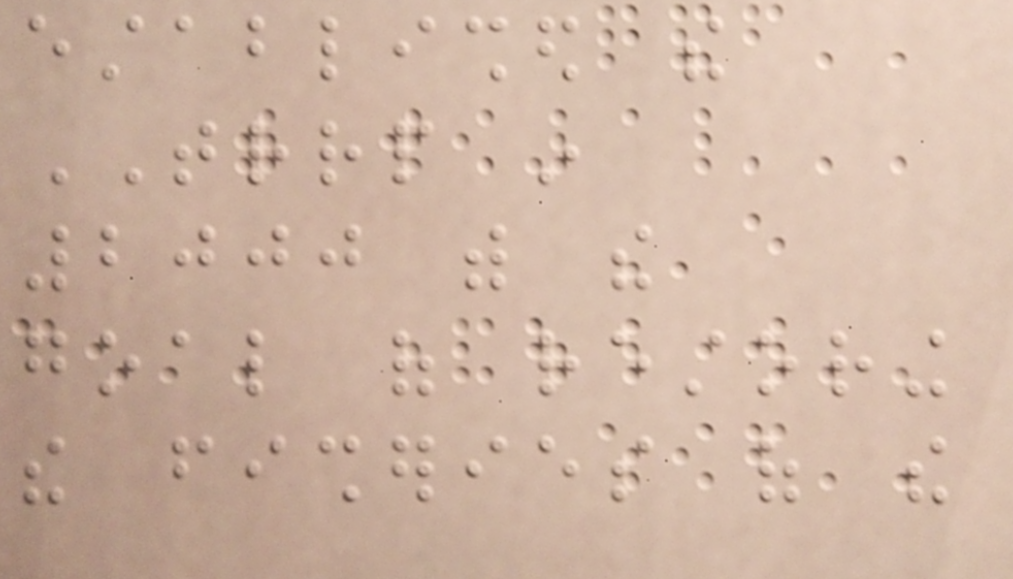established the
TRRP in
2000 with the
goal of restoring
the fisheries of the
